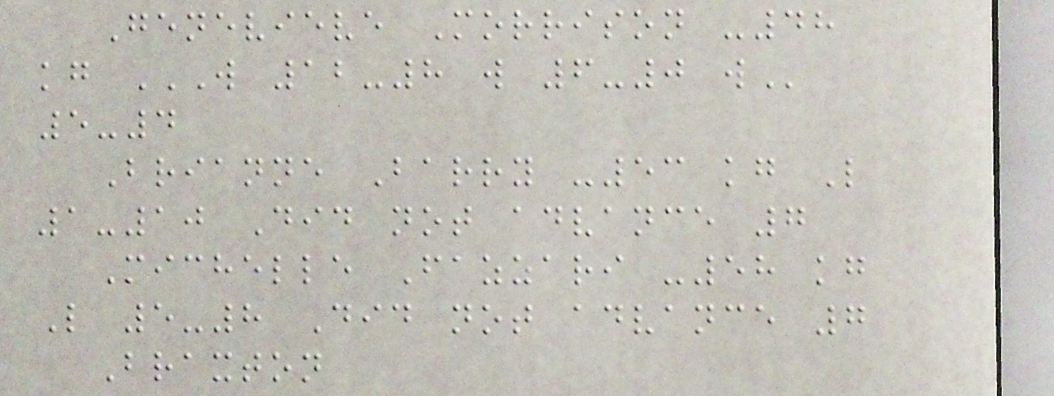Genevieve Morrison -48
kg W 12-8 W 6-0 W
5-4
Brianne Barry -53 kg L
1-10 Did not advance 7
Michelle Fazzari -58 kg
L 5-8 Did not advance 7
Braxton
